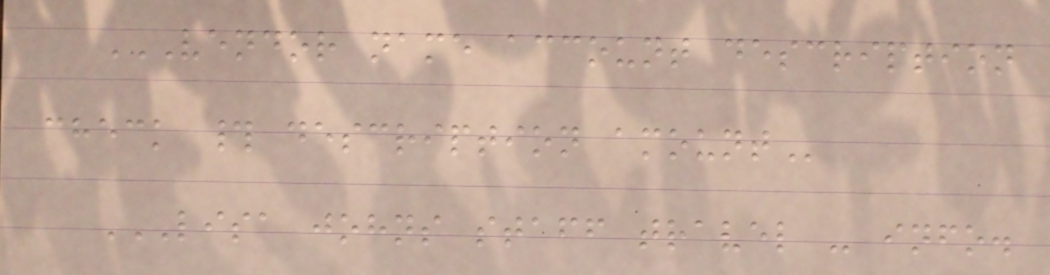VENDOR NAME ACCOUNT DESCRIPTION
CHECK # DESCRIPTION AMOUNT
LISA JOHNS STAFF TRAVEL - INFO.
